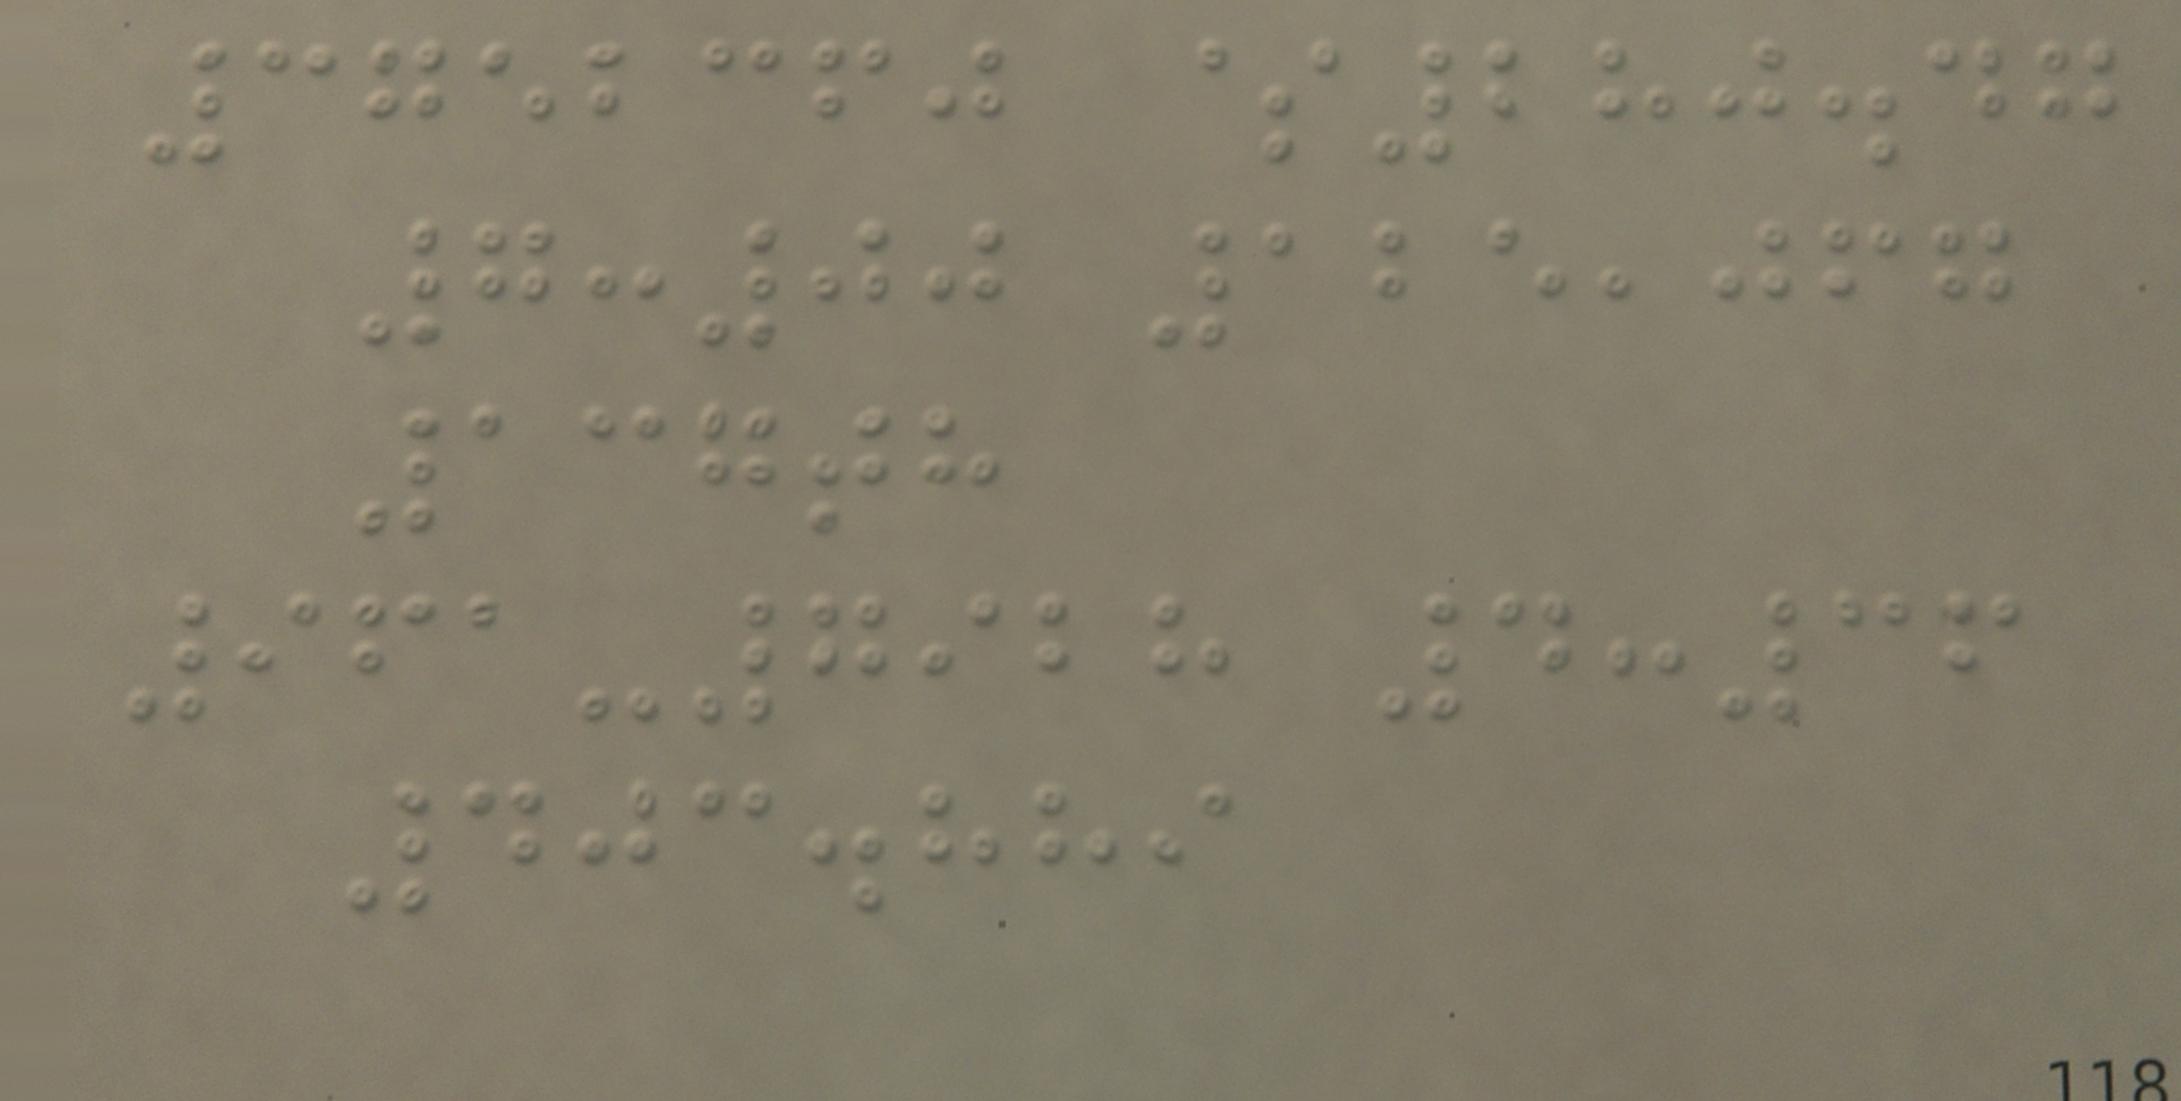3752360 $280.47
7:00 125,067
137th
961-7928 4:36
403.889
